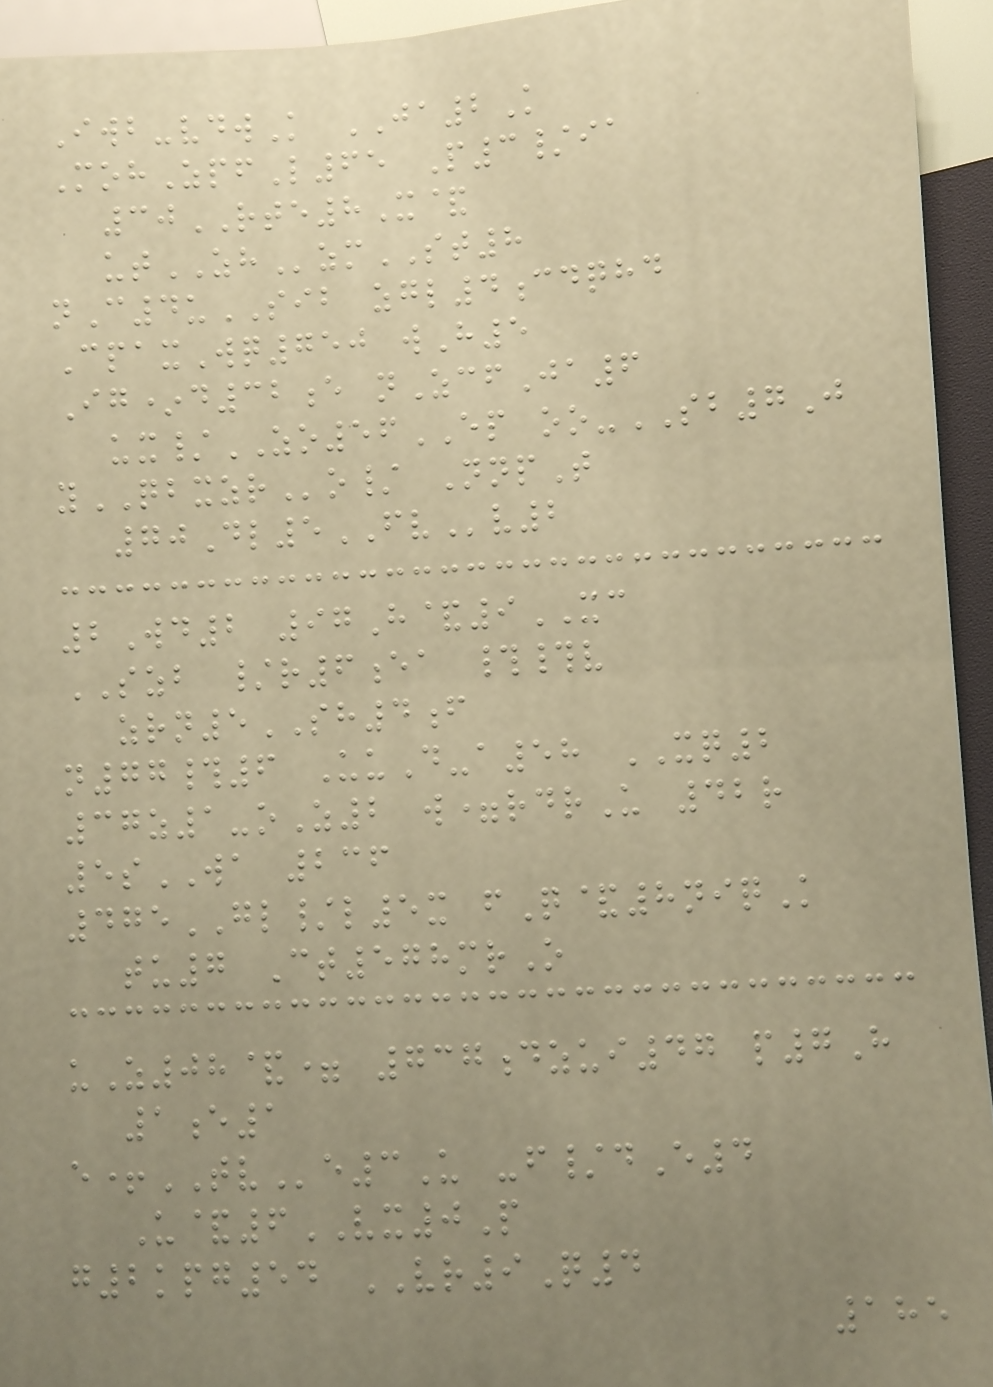Iwb-vdwK JA2K
MohZpfL65 P3/ia
30RTE8X&
utZHzmST8
nC4uSIB zgl4cdqhd
CpaxWq750 wH5
Ig*d32e nZcfJa6
ux/ZO56EP oo-SB7J
yQBXZRo/ NnpT
70Dl5FVv2
2Wd2 97H&9XC
SZB /r6ea ##v
zrn5SH4f
n77#6 UuD-a58 XQ2
37z1-oZ2 w=rdrU 42r
5sWA 236
475GL/l5x fQ&8niqK
tu7 Ct578mrO
uZ08&= 737dzui47 p7H
1e1
e+TVe3U -f/dE4
U&6VX0P
g2kpg54 VR9Q4
185
